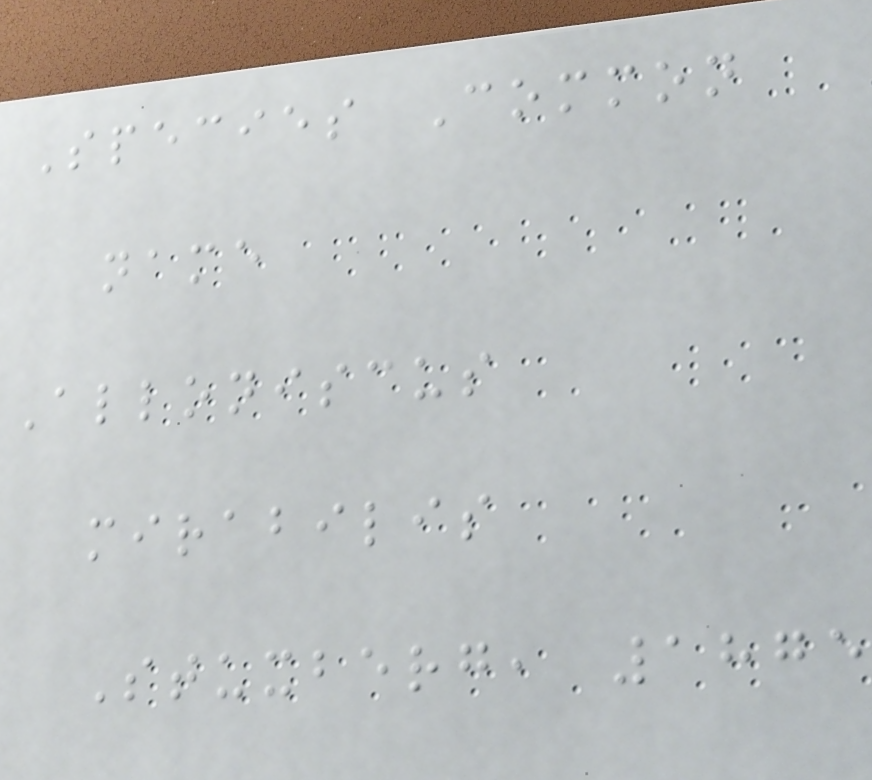Species Common
name
Alloniscus
mirabilis
Stuxberg, 1875
